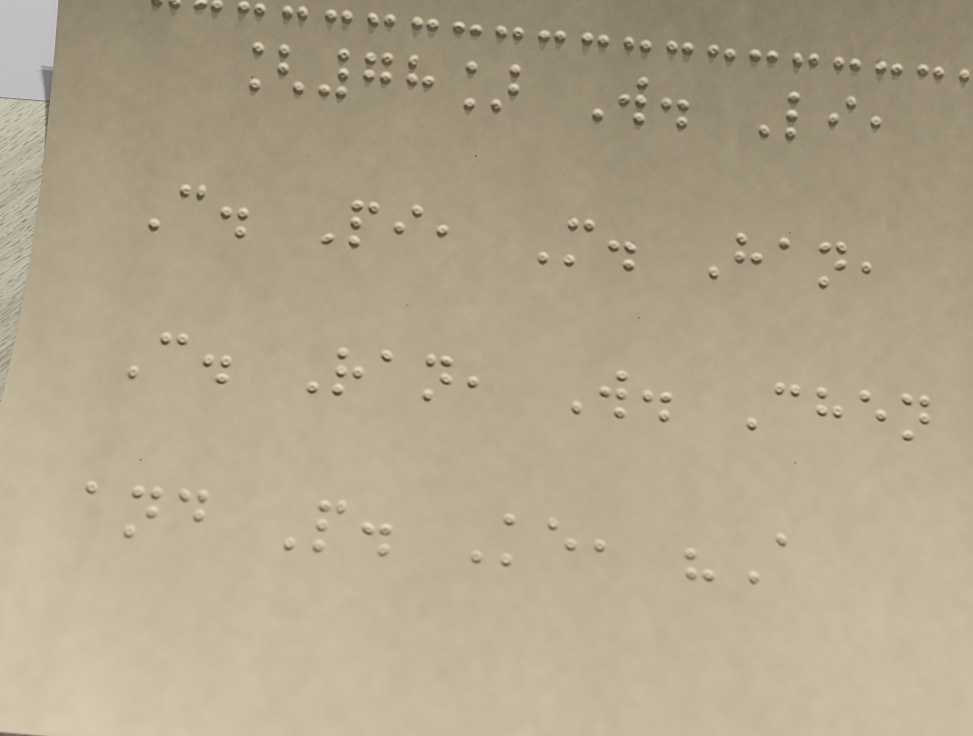[78] W. Li,
C. Pi, M. Han,
C. Ran, W. Chen
and P. Ke, "A
